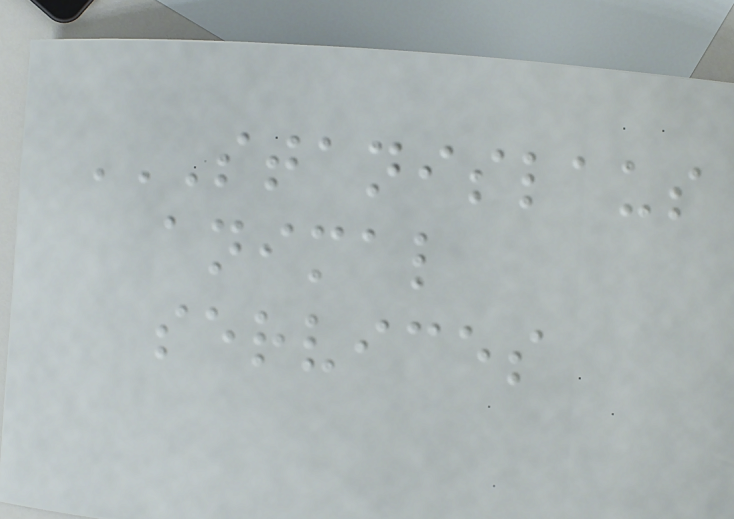STANISLAUS
ANIMAL
SERVICES
